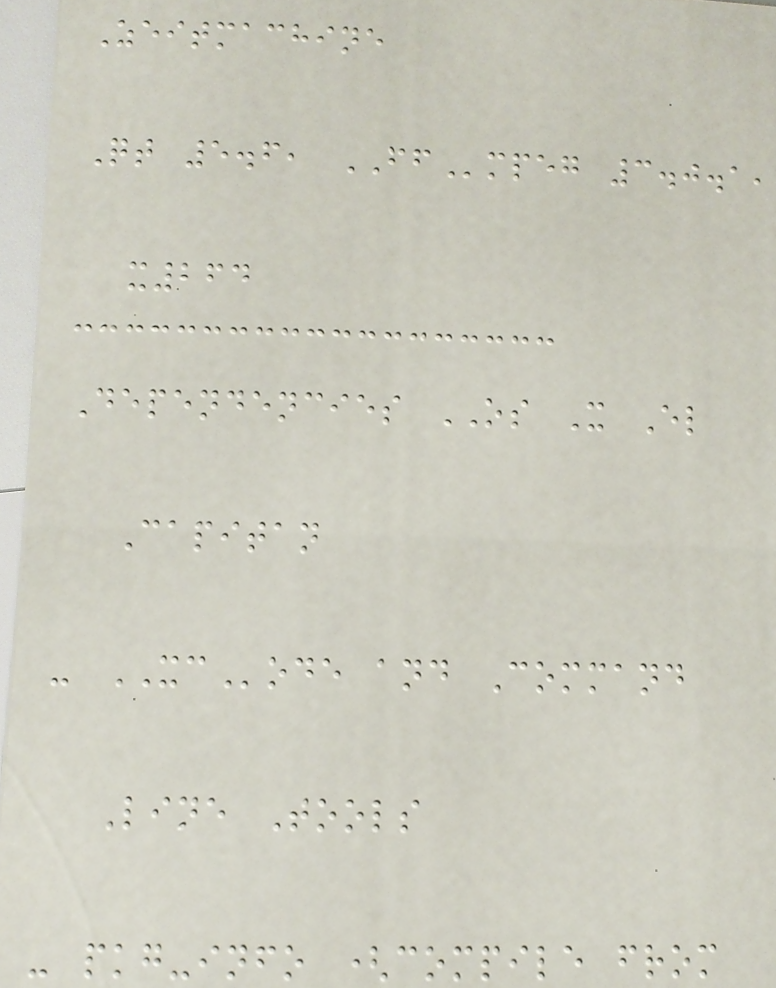Zeitmachine
Qt 5.6, FFmpeg 3.0.1,
x264
Dependencies OS X El
Capitan
- XCode and Command
Line Tools
- pkg-info (compile from
